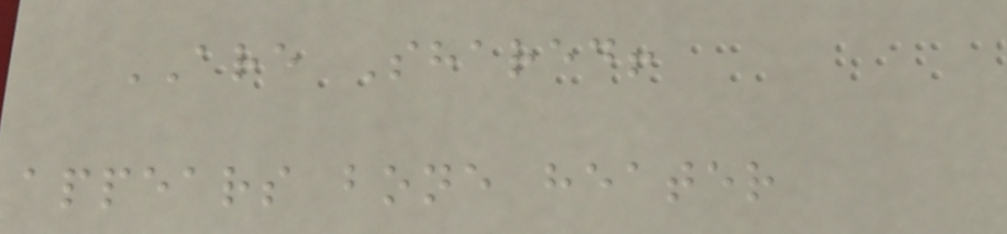ARE Shared!
appears bone heater
